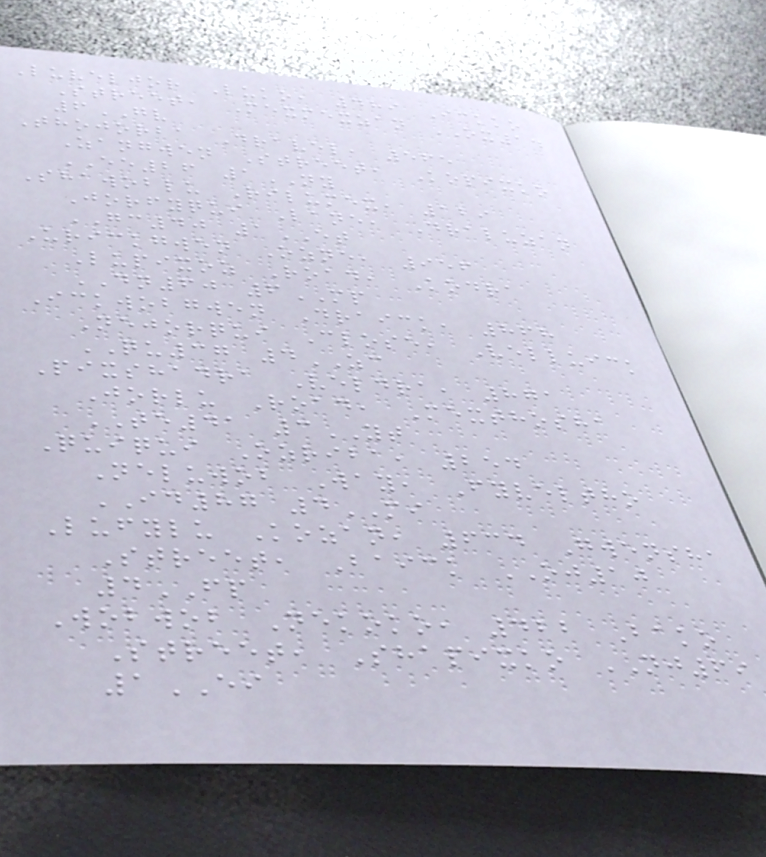Luveljor Luko, 489 Ickko
Street, Mexmexzan OX14
6GV
Thojorba Dravel, 565
Zangwen Street, Kopixko
EE26 1NY
Shawoblu Rilumex, 129
Jorfyqui Lane, Draluzan
GC40 1ET
Urickgwen Ozne, 956
Lupixoz Road, Kodra
DN60 6MP
Ickwobgwen Draick, 868
Nejorqui Close, Velluick
QU37 4ZC
Pixshadra Veldra, 871
Jorlu Road, Mexthosha
TE41 3YT
Quiqui Ozriba, 254
Neluwob Way, Fyveltho
ID87 4MI
Lufylu Kozan, 634 Gwensha
Street, Baick OJ10
4FP
Wobwob Nekoko, 422 Bako
Street, Shapixko NJ69
1EI
